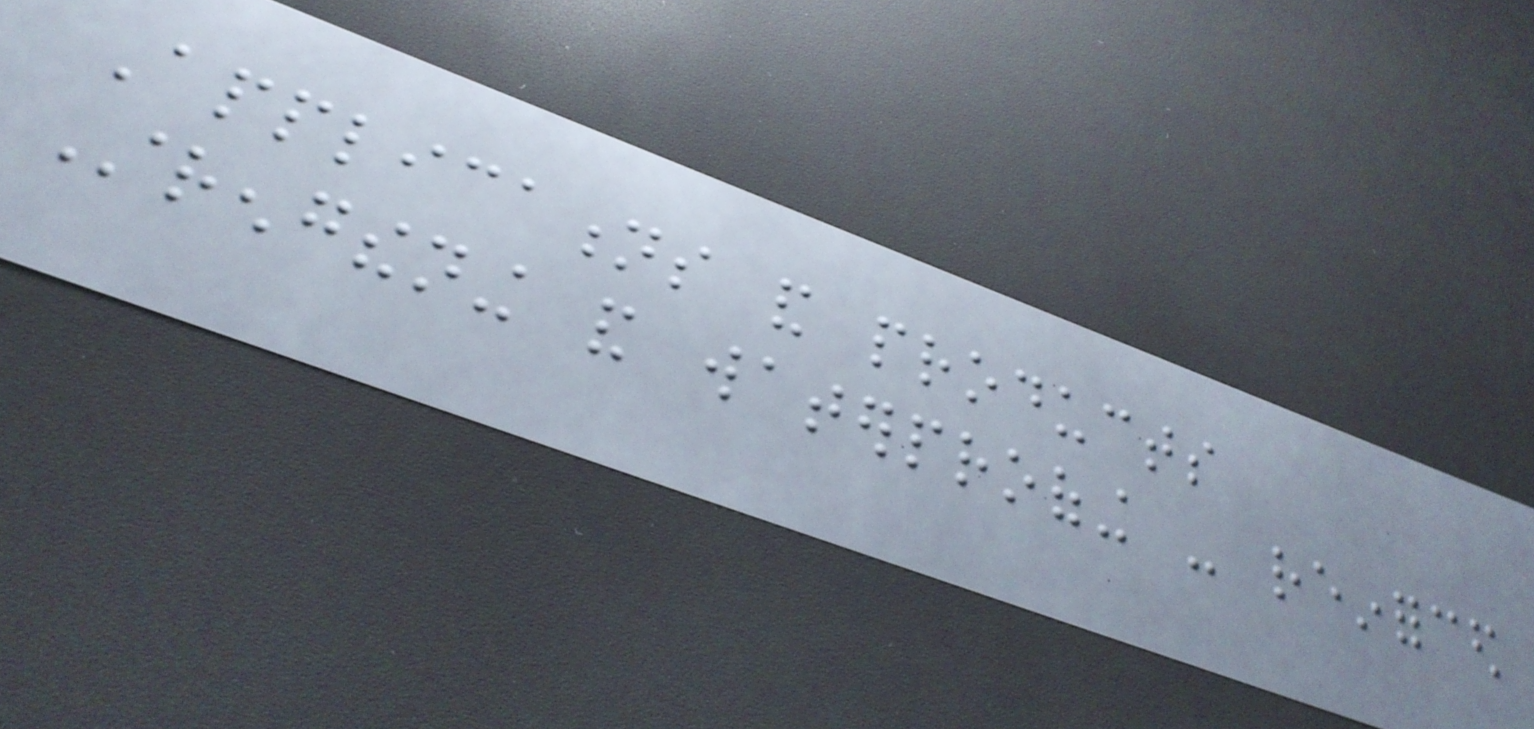Applications and products
Strengthening and waterproofing - reinforced
